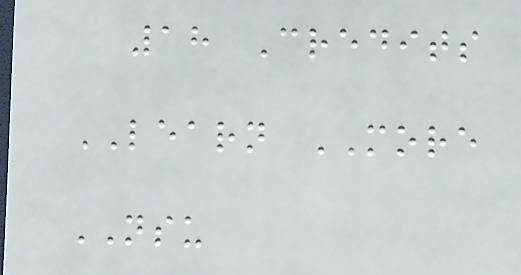18 Credits
LEARN MORE
NSU
